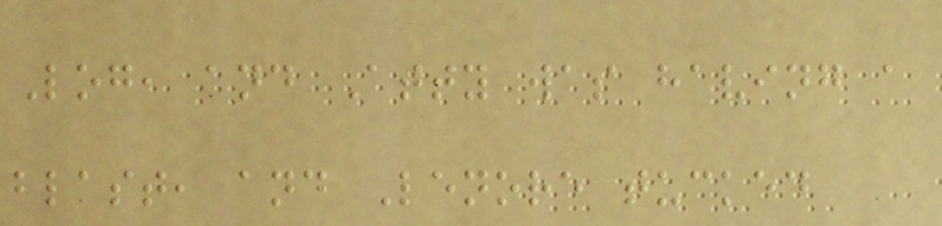Log, and Atty was having a
blast, and Lenore tucked
